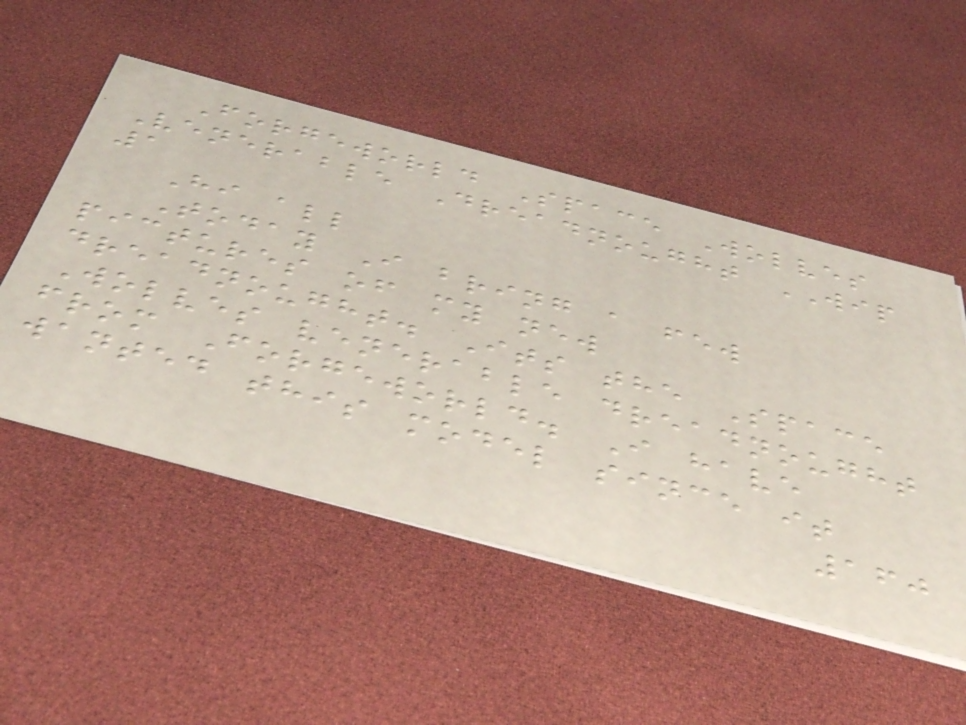Forgeworld Space Wolves
Venerable Dreadnought WIP
1
Hi all
Today I bring a few
pictures of my new
dreadnought. Its the Space
Wolves venerable dreadnought
from Forgeworld. I have
wanted this model since it
160
